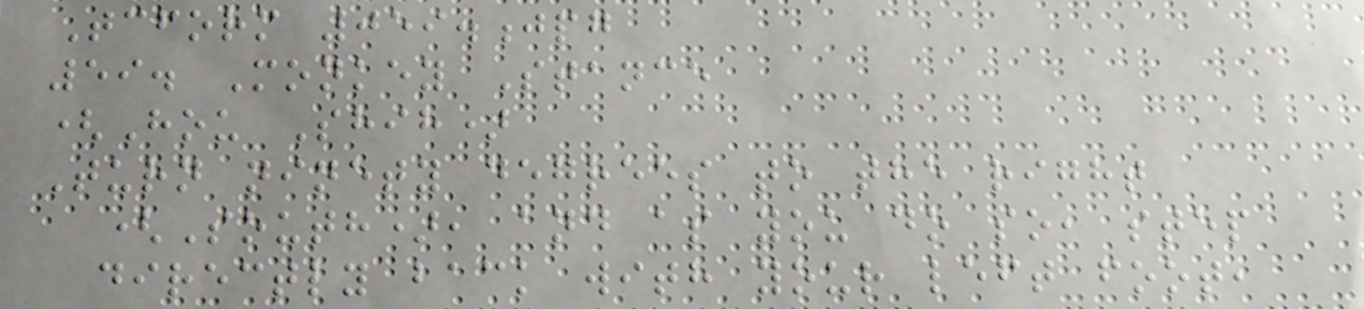Tcform 059.jpg
59. Monkey Stance
(Hou Shih)
Turn ninety degrees to the right
(South), and as you do so, step
directly back with your left foot,
